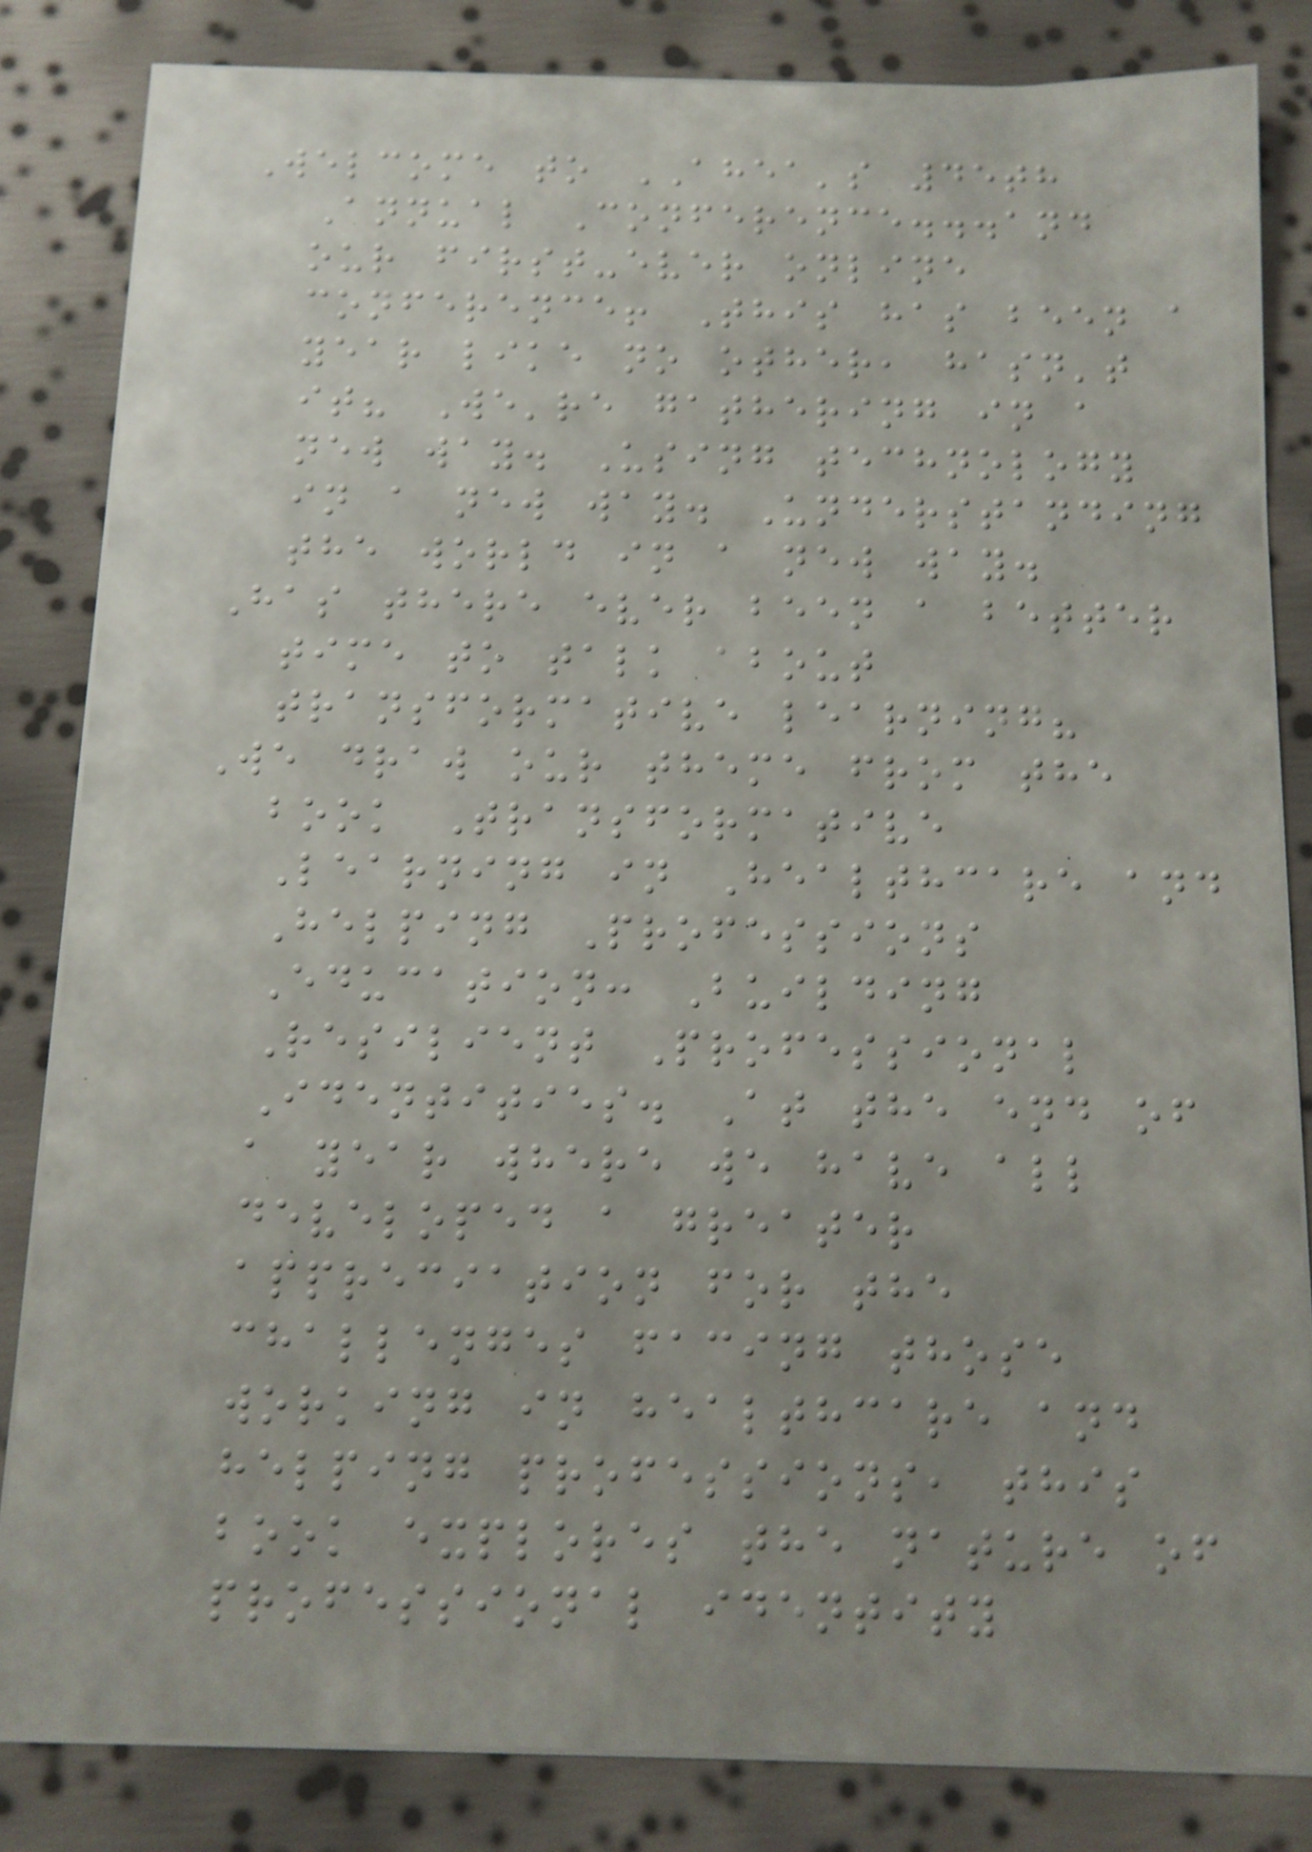Welcome to AHEA's 45th
Annual Conference...and
our first-ever online
conference! This has been a
year like no other, hasn't
it? We're gathering in a
new way. Using technology
in a new way. Understanding
the world in a new way.
Has there ever been a better
time to talk about
transformative learning?
We draw our theme from the
book Transformative
Learning in Healthcare and
Helping Professions
Education: Building
Resilient Professional
Identities. At the end of
a year where we have all
developed a greater
appreciation for the
challenges facing those
working in healthcare and
helping professions, this
book explores the nature of
professional identity
